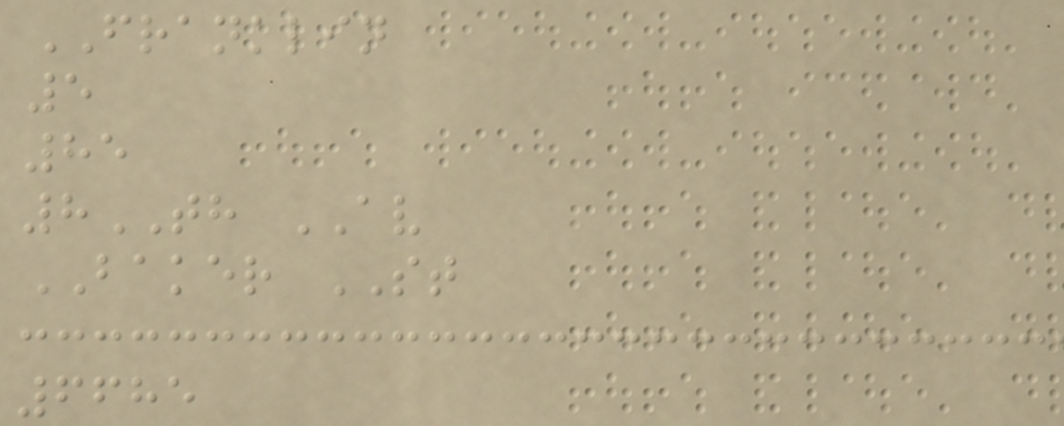FRANKLIN
5
85
8TH AV
BAKER ST
6685
